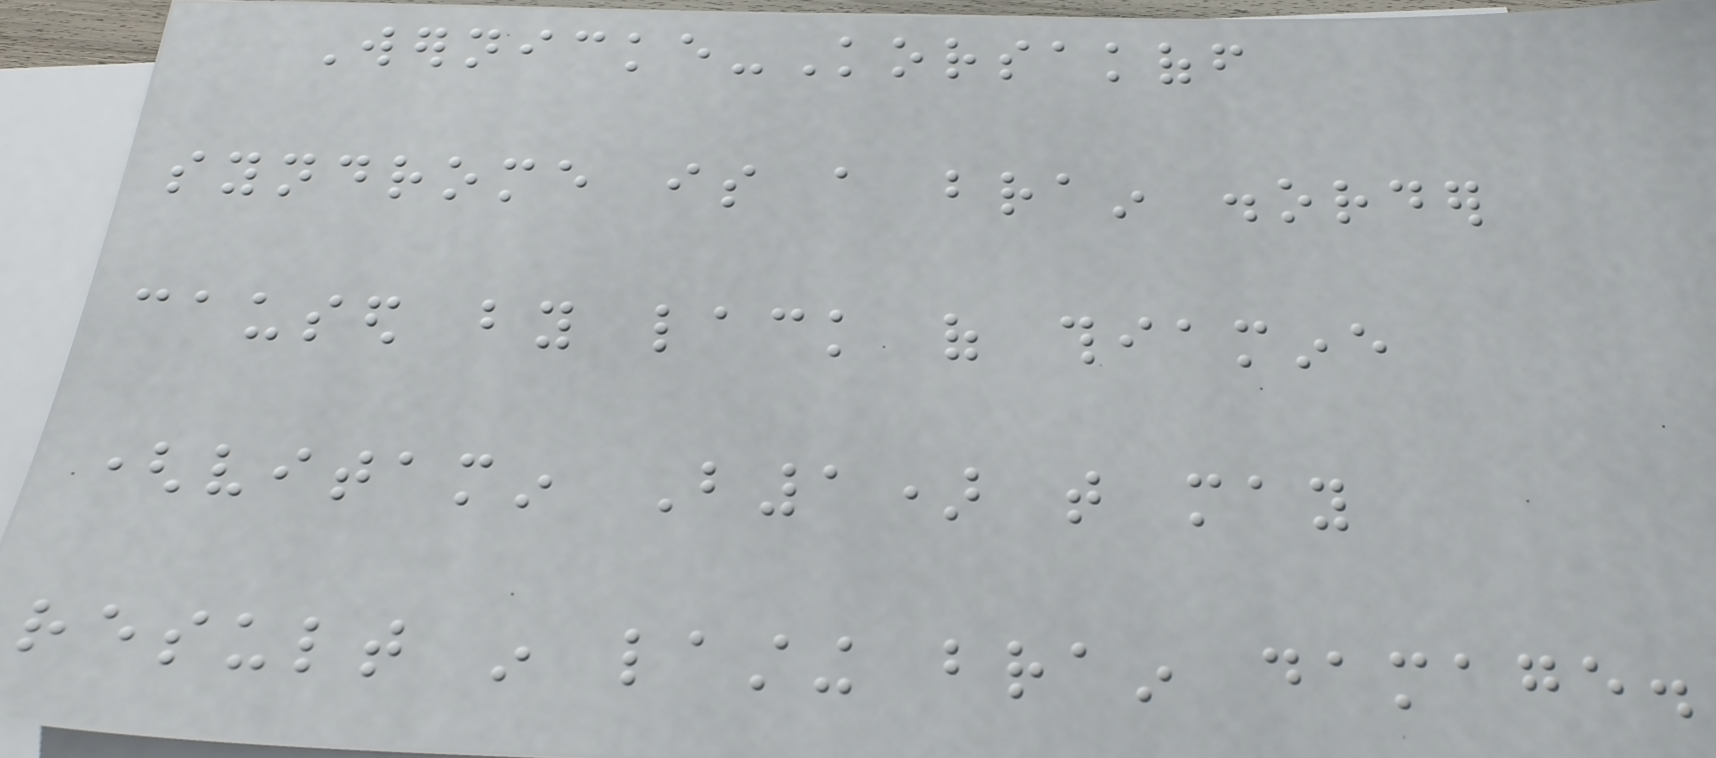Wernicke-Korsakoff
syndrome is a brain disorder
caused by lack of thiamine
(vitamin B1) that may
result in lasting brain damage.
